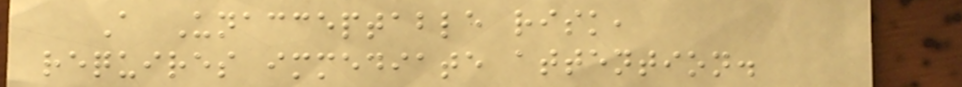A Unacceptable risk,
requires immediate attention.
